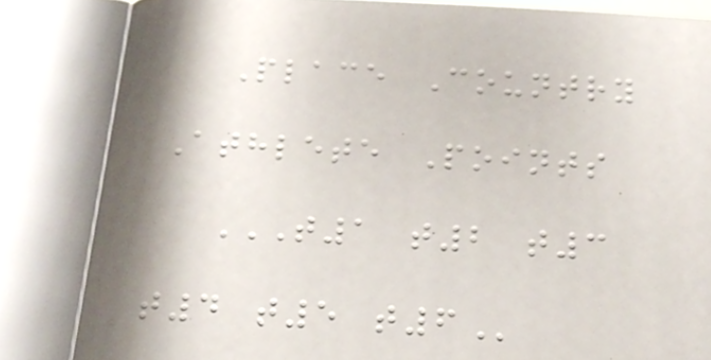Place Country
Athlete Points
T1 T2 T3
T4 T5 T6
